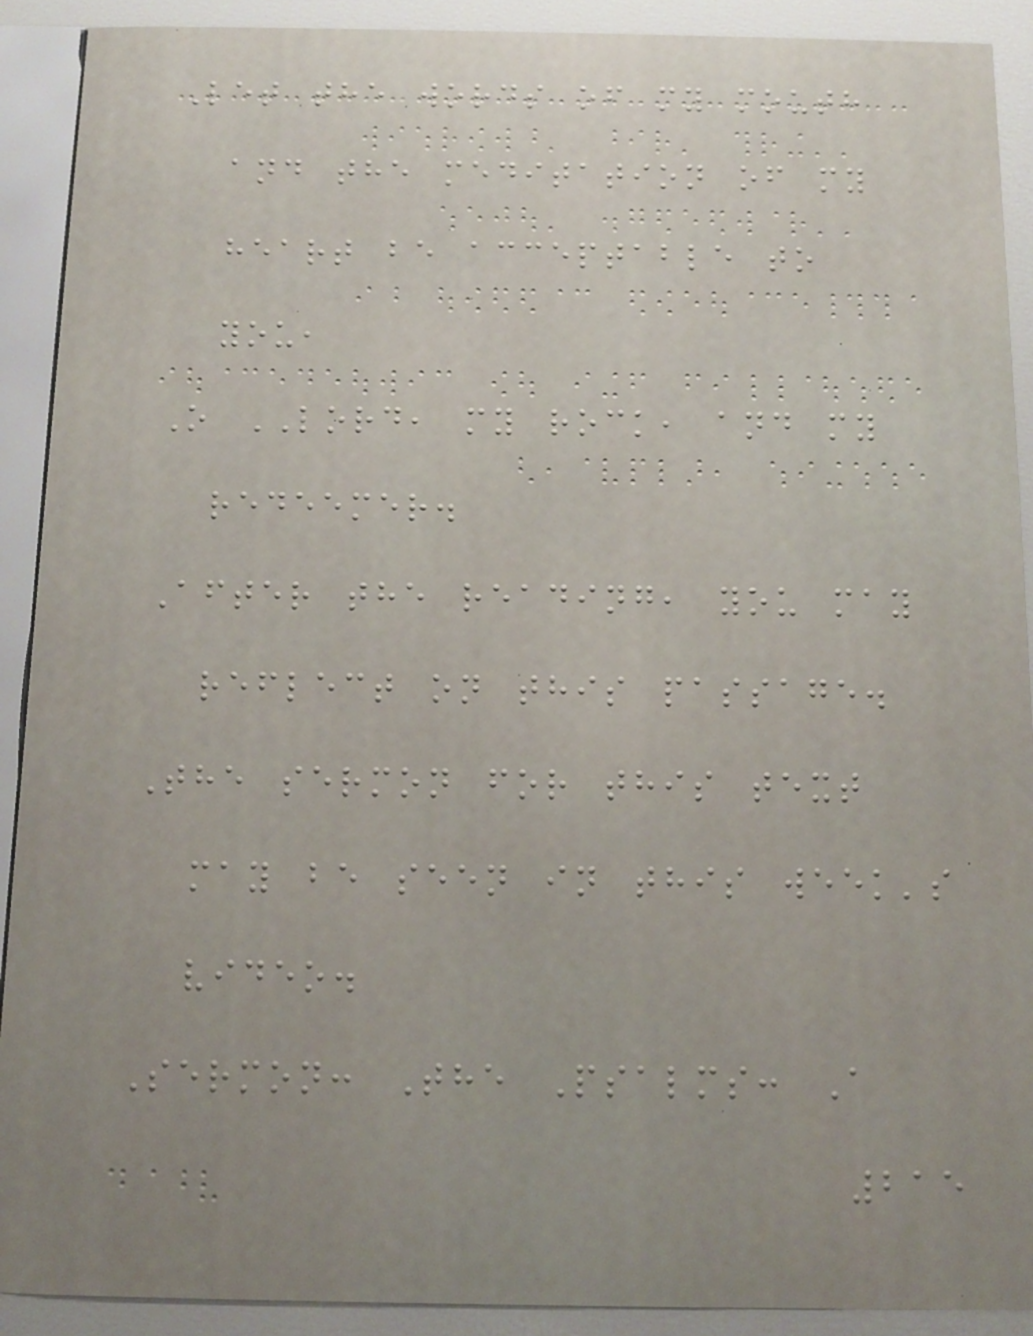Let the words of my mouth
and the meditation of my
heart be acceptable to
you,
O LORD, my rock, and my
redeemer.
After the reading, you may
reflect on this passage.
The sermon for this text
may be seen in this week's
video.
Sermon: The Psalms: A
215
